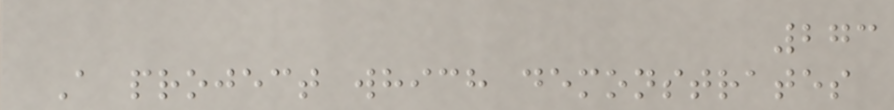273
A project which demonstrates
